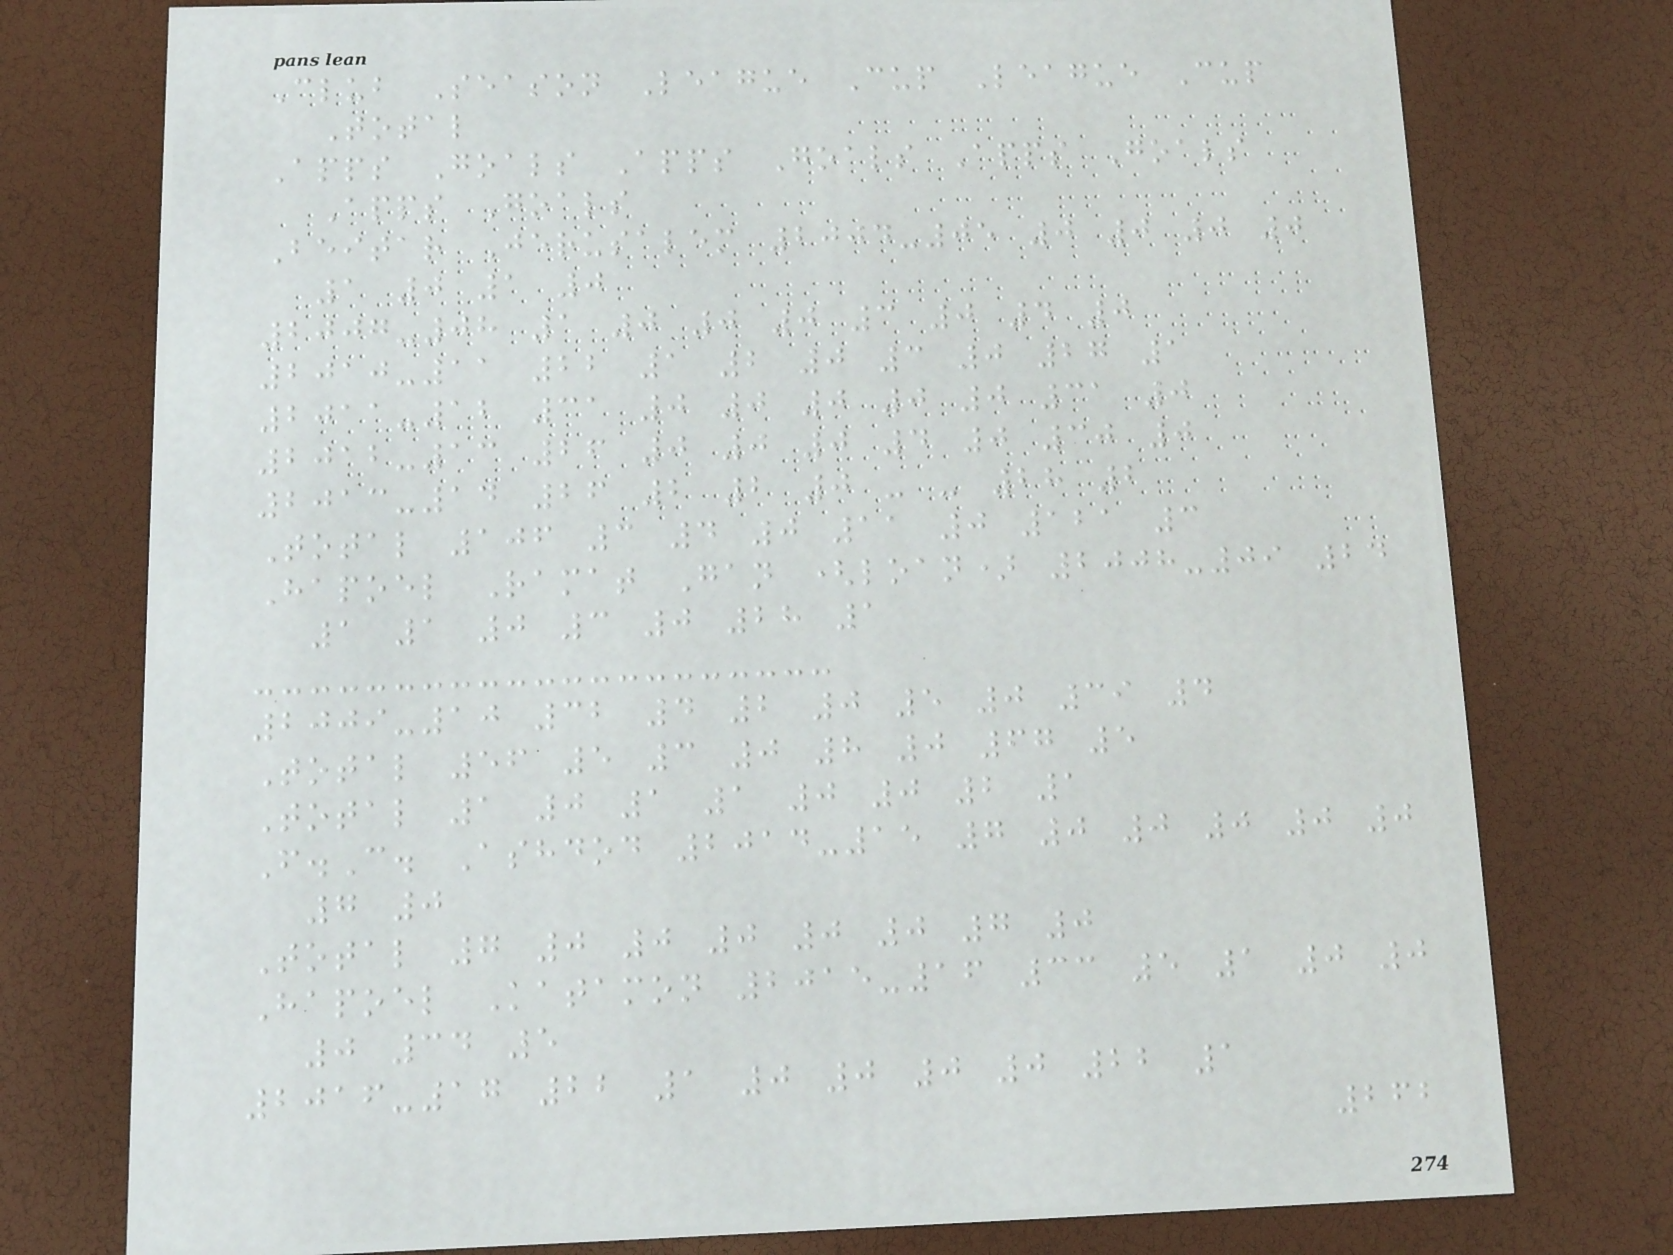Club Season League Cup League Cup
Total
Apps Goals Apps Goals Apps Goals
Apps Goals
Beitar Jerusalem 2004-05 0 0 0 0
1 0 1 0
2007-08 1 0 0 0 3 0 4 0
2010-11 22 1 2 0 3 0 27 1
2011-12 31 0 0 0 0 0 31 0
2012-13 26 0 0 0 4 0 30 0
2013-14 26 2 2 0 - - 28 2
Total 106 3 4 0 11 0 121 3
Hapoel Ramat Gan (loan) 2008-09 24
1 1 0 3 0 28 1
2009-10 32 4 2 0 5 0 39 4
Total 56 5 3 0 8 0 67 5
Total 1 0 1 1 0 0 2 1
F.C. Ashdod 2014-15 7 0 0 0 0 0
7 0
Total 7 0 0 0 0 0 7 0
Hapoel Katamon 2015-16 33 5 1 0 0
0 34 5
2016-17 22 1 0 0 0 0 22 1
262
